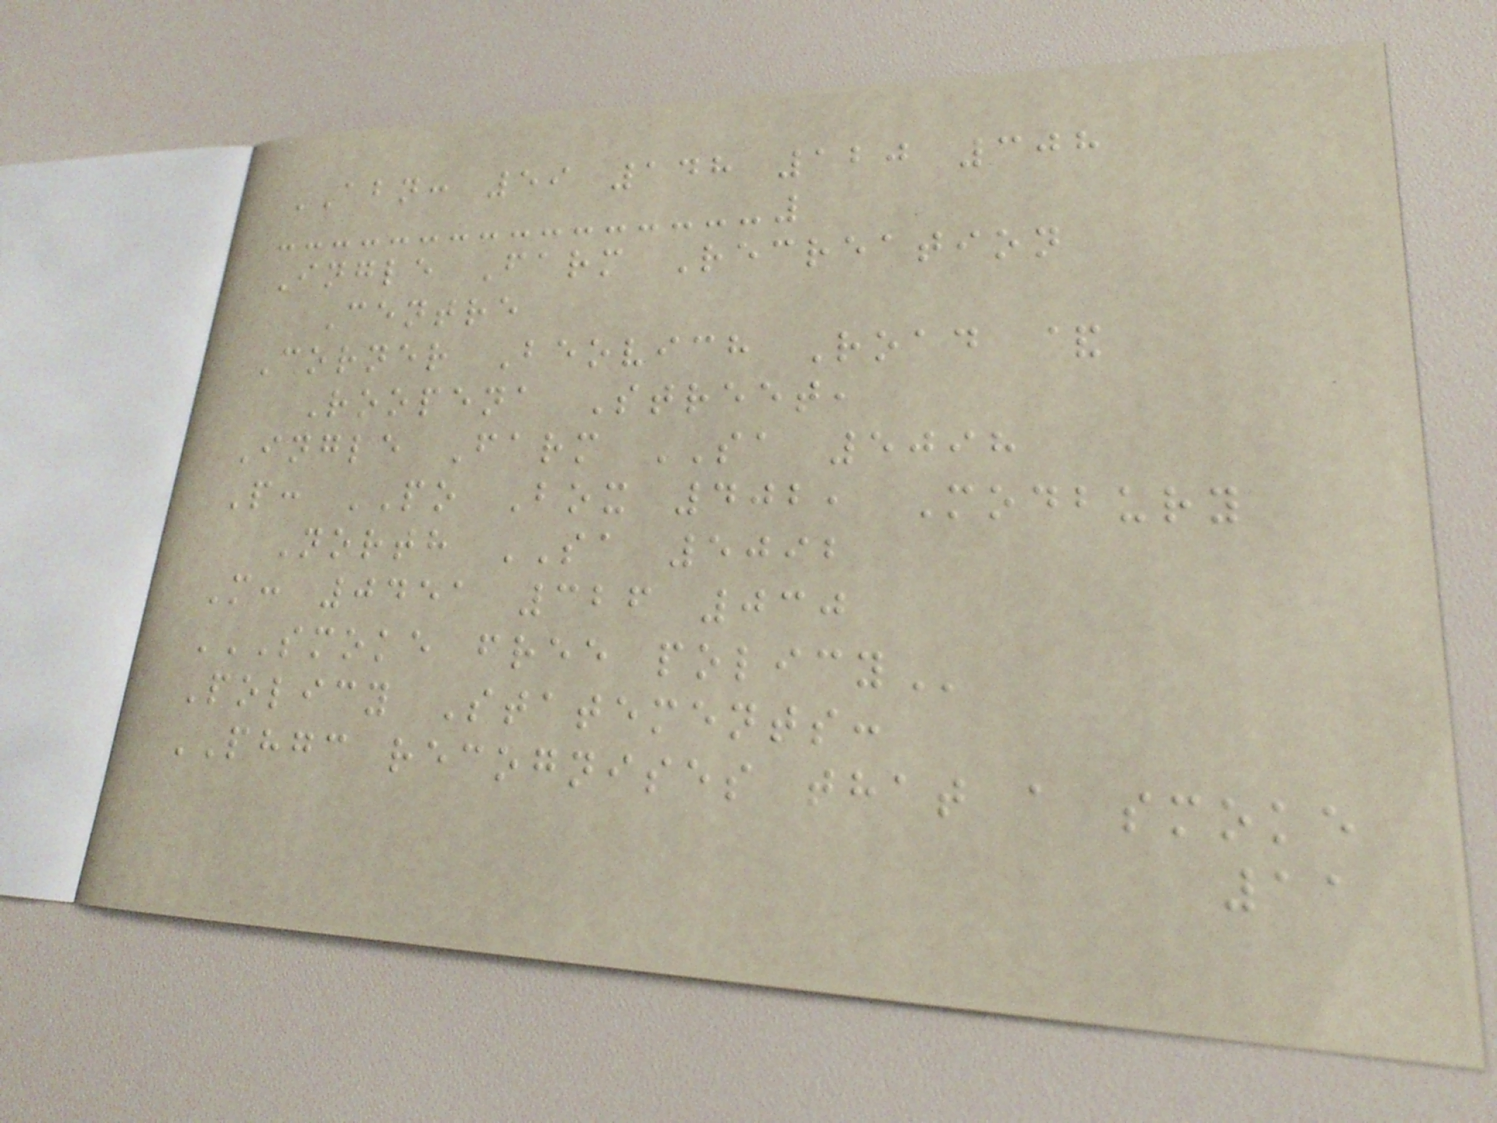ABN: 59 148 120 308
Ingle Farm Recreation
Centre
Corner Beovich Road &
Roopena Street,
Ingle Farm SA 5098
P: PO Box 402, Modbury
North SA 5092
M: 0451 326 030
SMOKE FREE POLICY
Policy Statements:
PHGC recognises that a smoke
11
